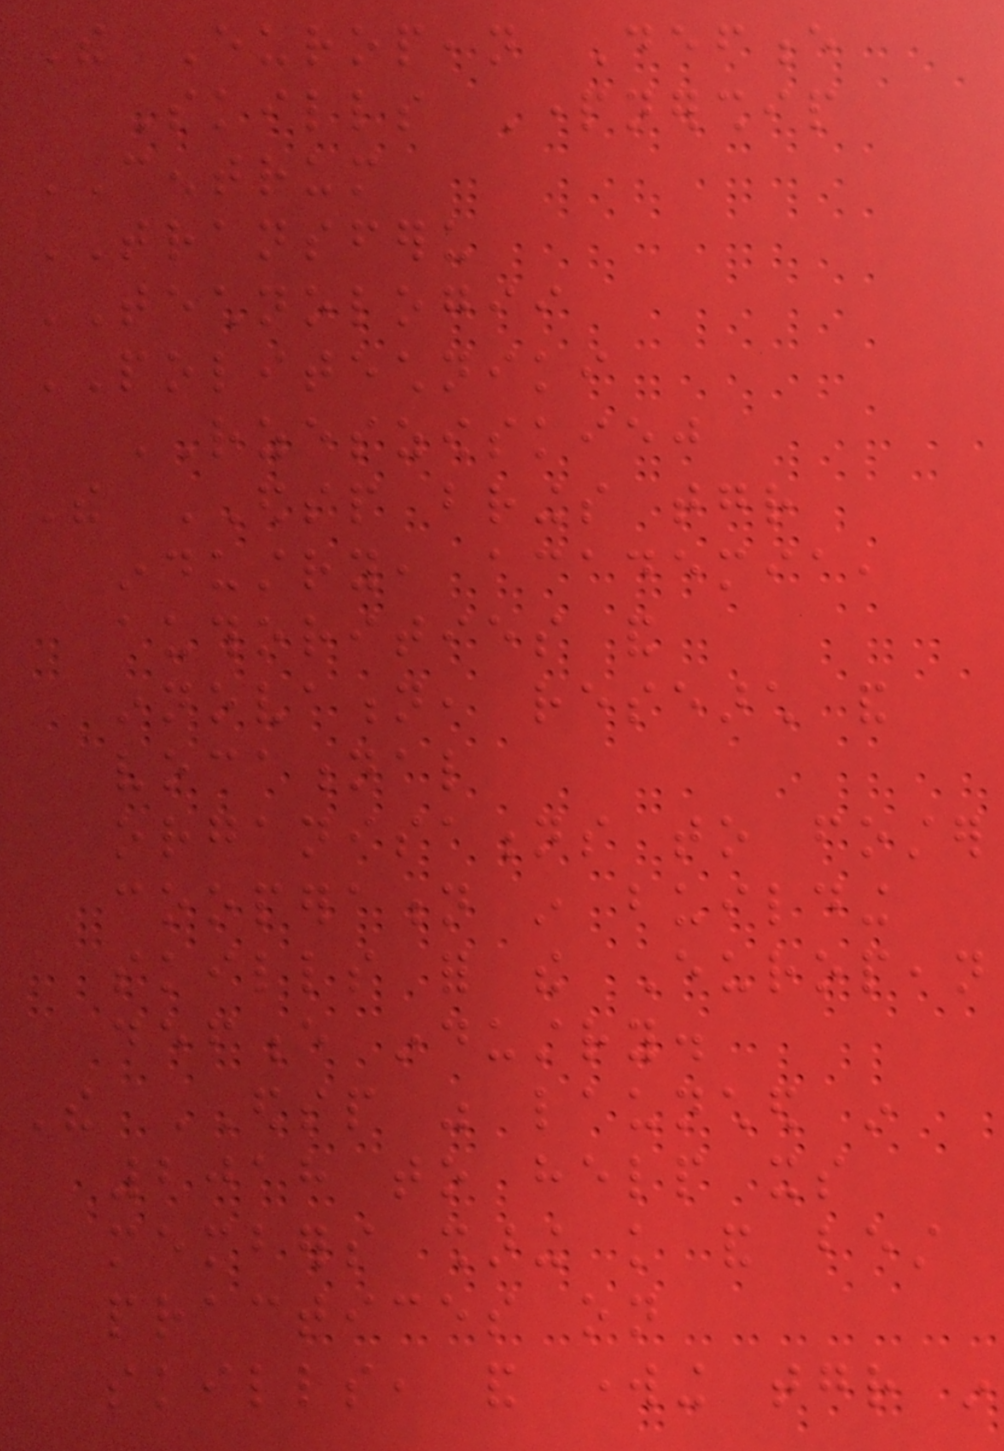The European Defence
Skills Partnership
CENTRUM
TRANSFERU
TECHNOLOGII
POLITECHNIKI
RZESZOWSKIEJ
The EDSP brings together
industry, academia,
authorities and
innovation, research and
vocational
organisations to foster
cooperation in building
skills for the European
defence industry.
The EDSP was launched in
2018 to help its
members sharing knowledge and best
practices on
skills, and working together in
